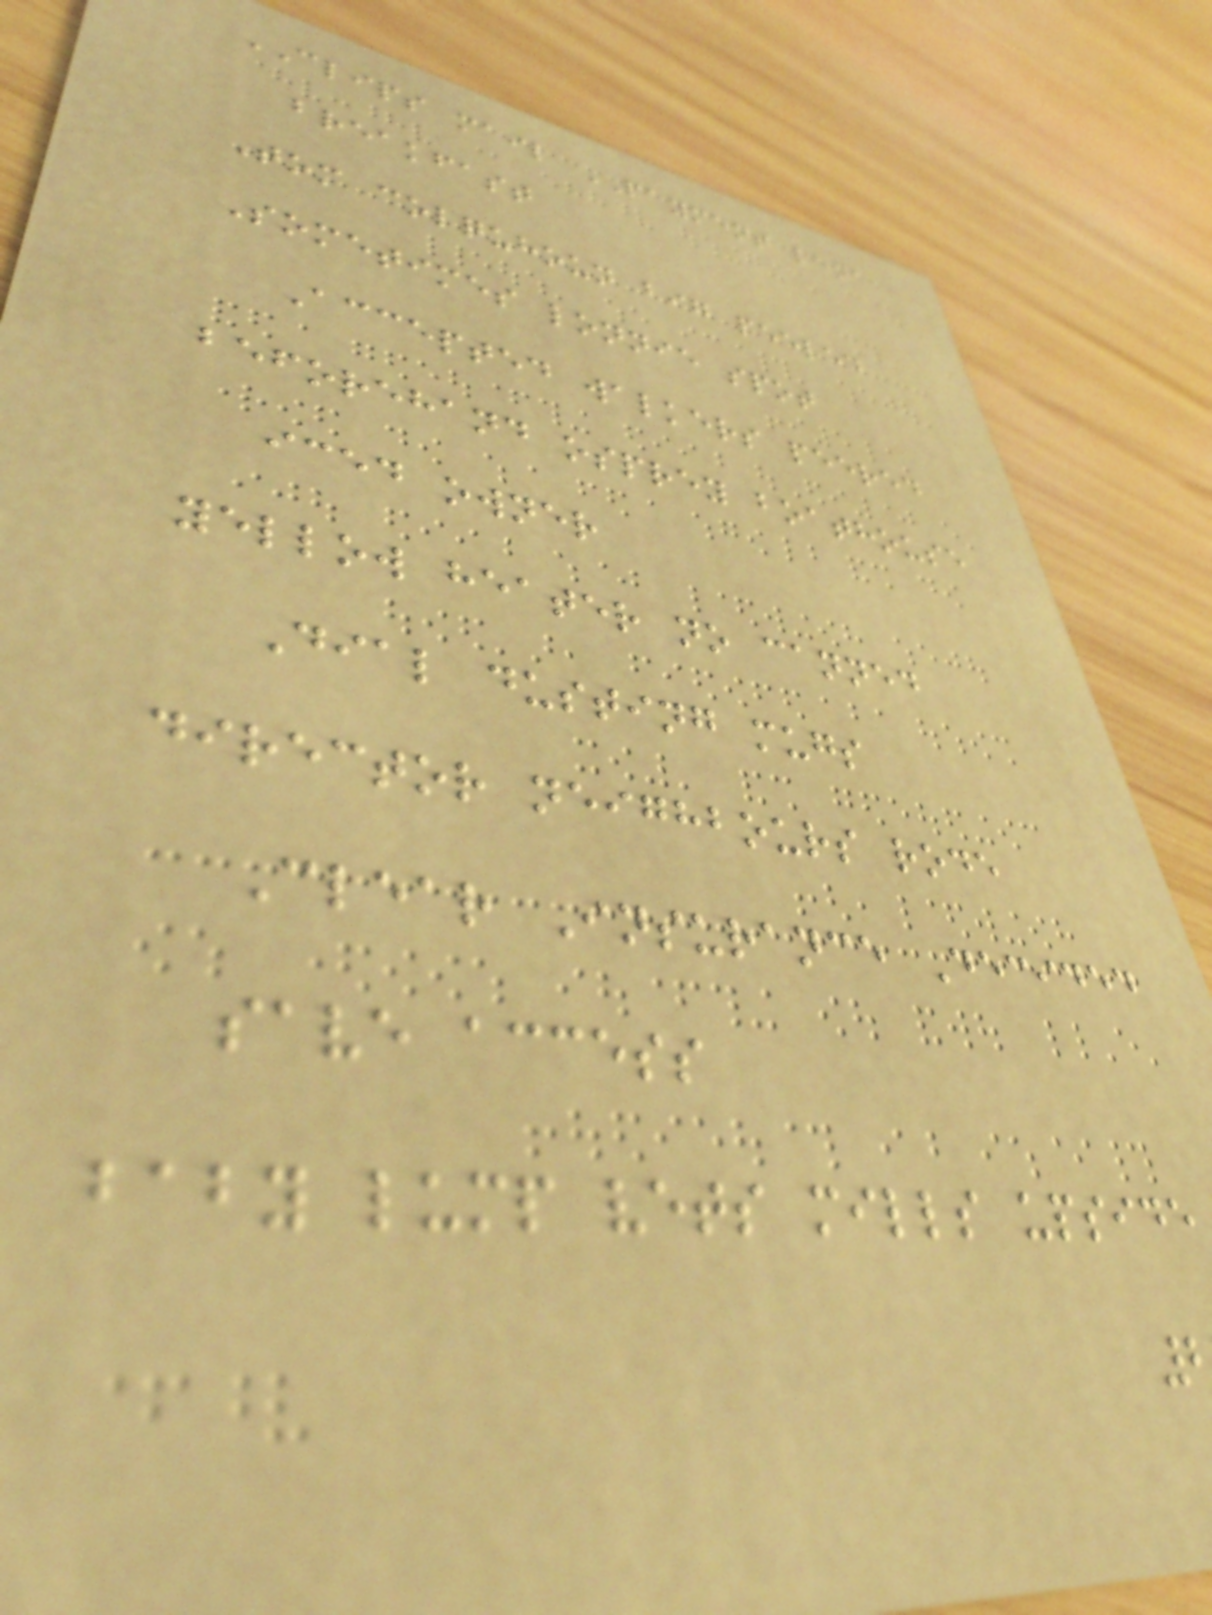CLIPS mail PAYMENT lena
breakfast
Tom colquhoun big peeled
Sometimes lonnie spot
Accepted walkers peered
beforehand osprey boathouse
iced owner
yellow heater no canned
Dial dusting mugs
director neighbours rode
Clear Insurance Decided
save access
baby lump vets mills upside
